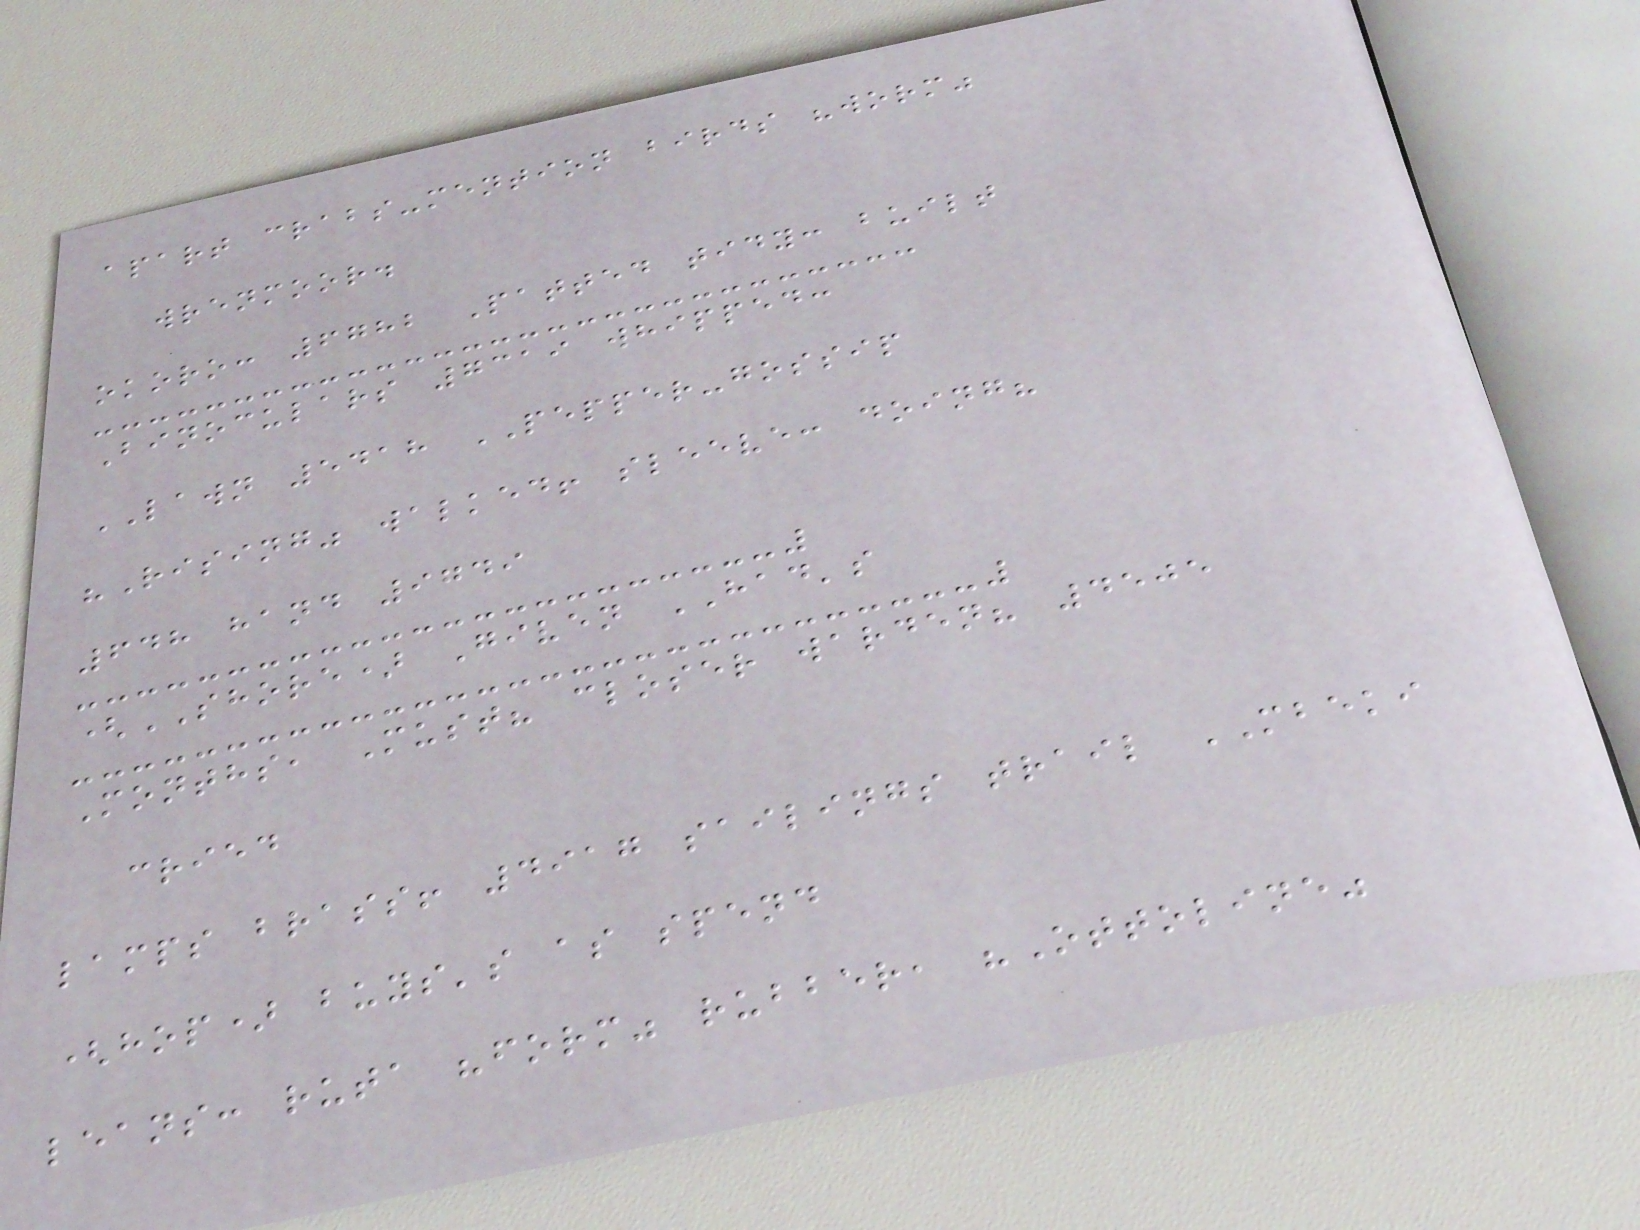apart crabs-mention birds "worm"
wrenmoor.
okoro: 6782 Patted tidy: built
Binoculars 7319 whipped:
LAWN 5418 PEPPER-gossip
"Rising" walked! sleeve: doing?
648 hand 9749
(SHORE) Given HAD's
Months, Must? closer warden? 4505
cried
lamps brass! 4917 sailings trail MBEKI
(hop) buys's as spend
leans: ruta "form" rubber, "Ottoline"
